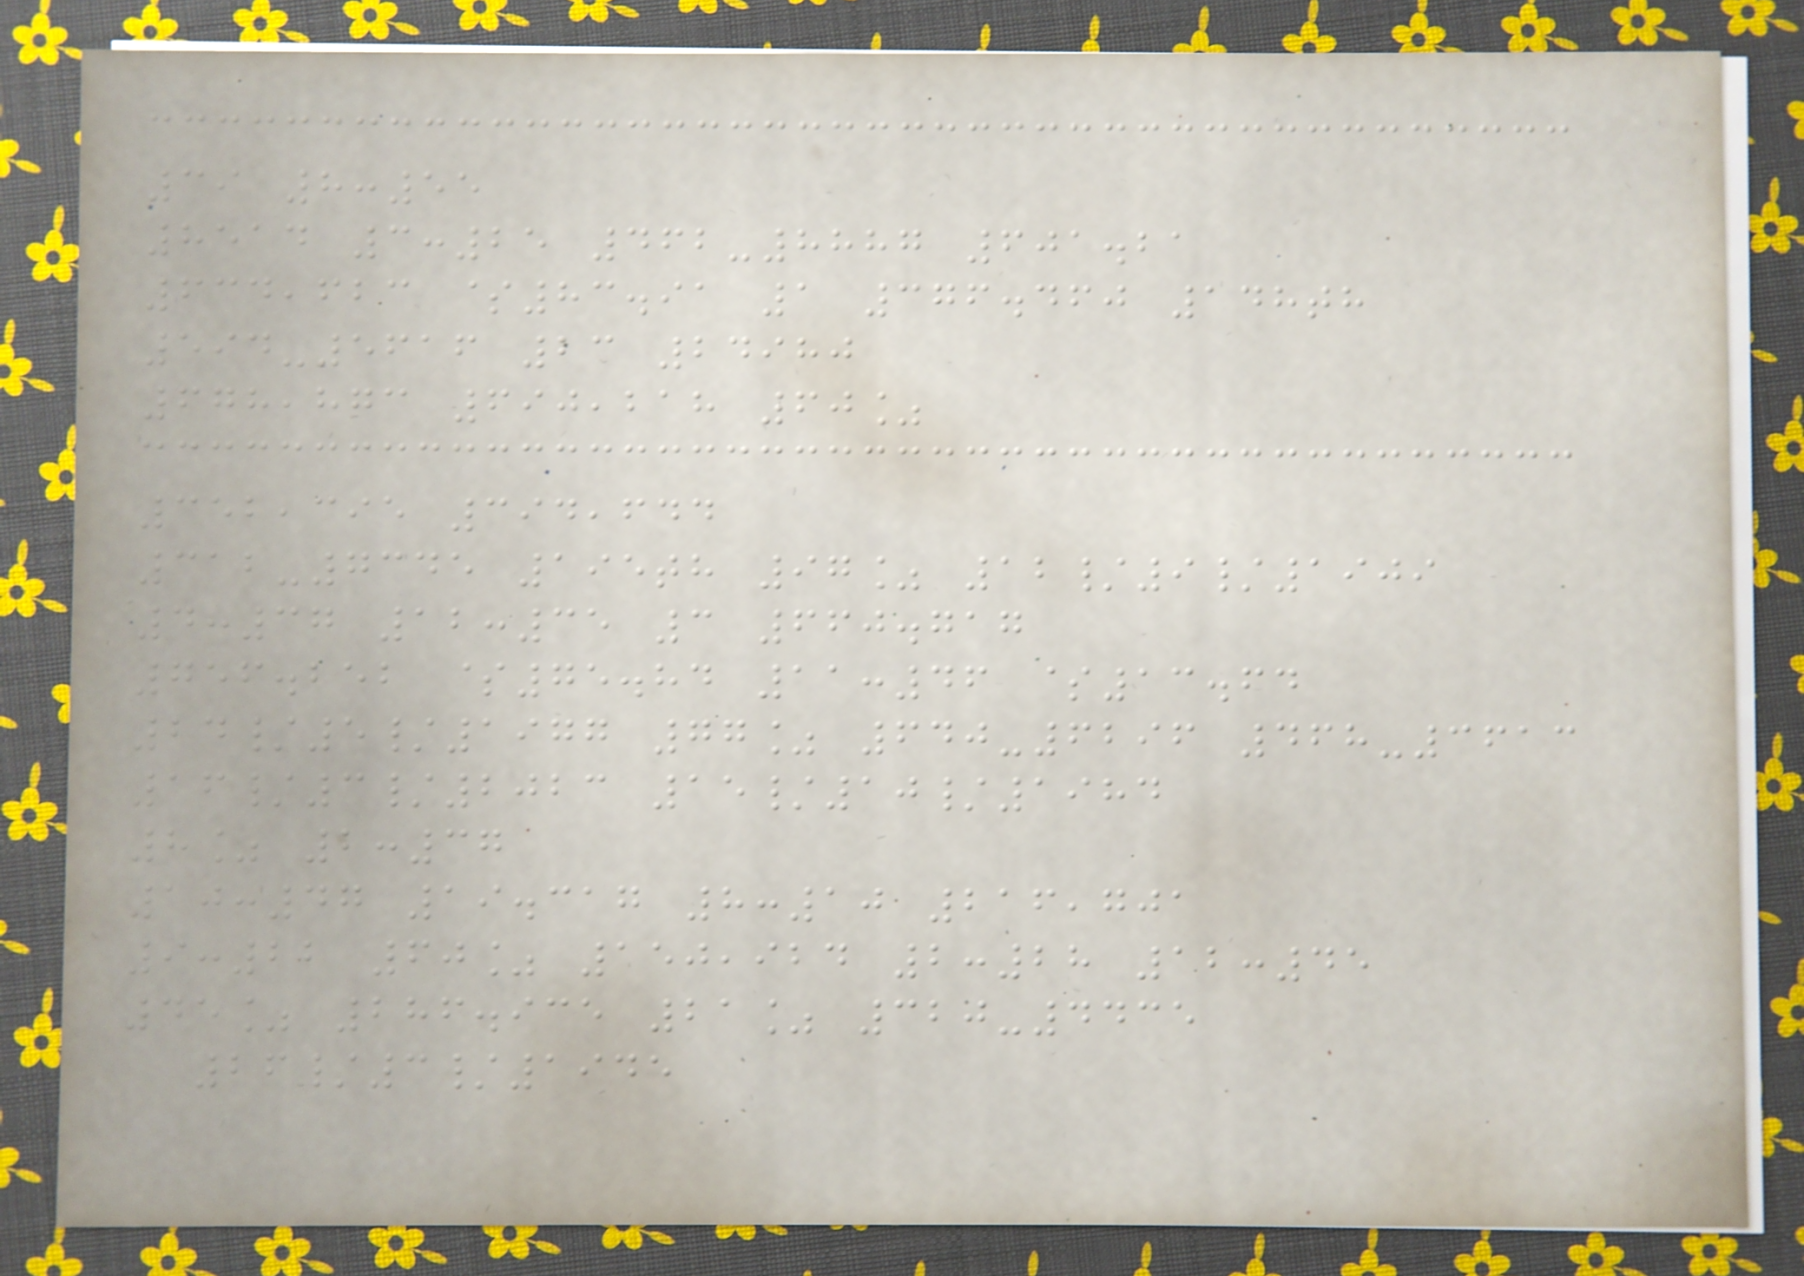39 8:55
8514 3:25 462-8887 601.21
634,623 $83.91 1 376.460 148th
594-5616 23 24980
678,873 690,218 60%
352,395 394,644
312-7345 195th 97% 12/9/1909
4:37 12:35 3 660.717
756.252 $75.84 11:46 $13.64
24/5/1977 77% 640-6296 468-3613
16/3/2023 15/10/1984
8% 2:37
10:47 19.317 8:10 216,701
9:22 60% 150,924 2:28 12:45
45% 286.935 21% 320-4435
26/3/1945
